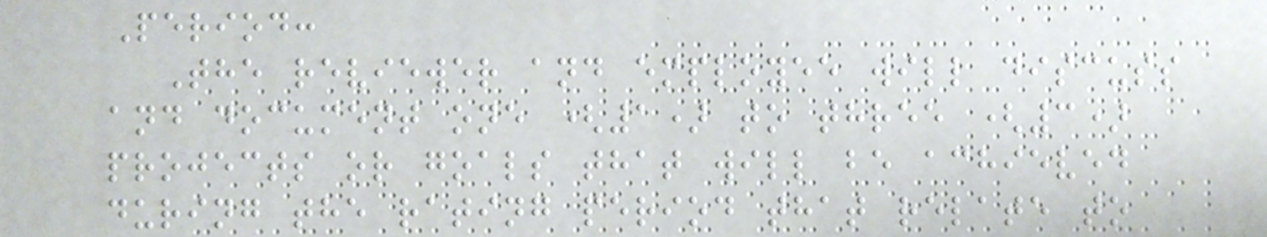Period:
The reviewer and employee will discuss
and document one (1) to three (3)
projects or goals that will be achieved
during the rating period that relate to
